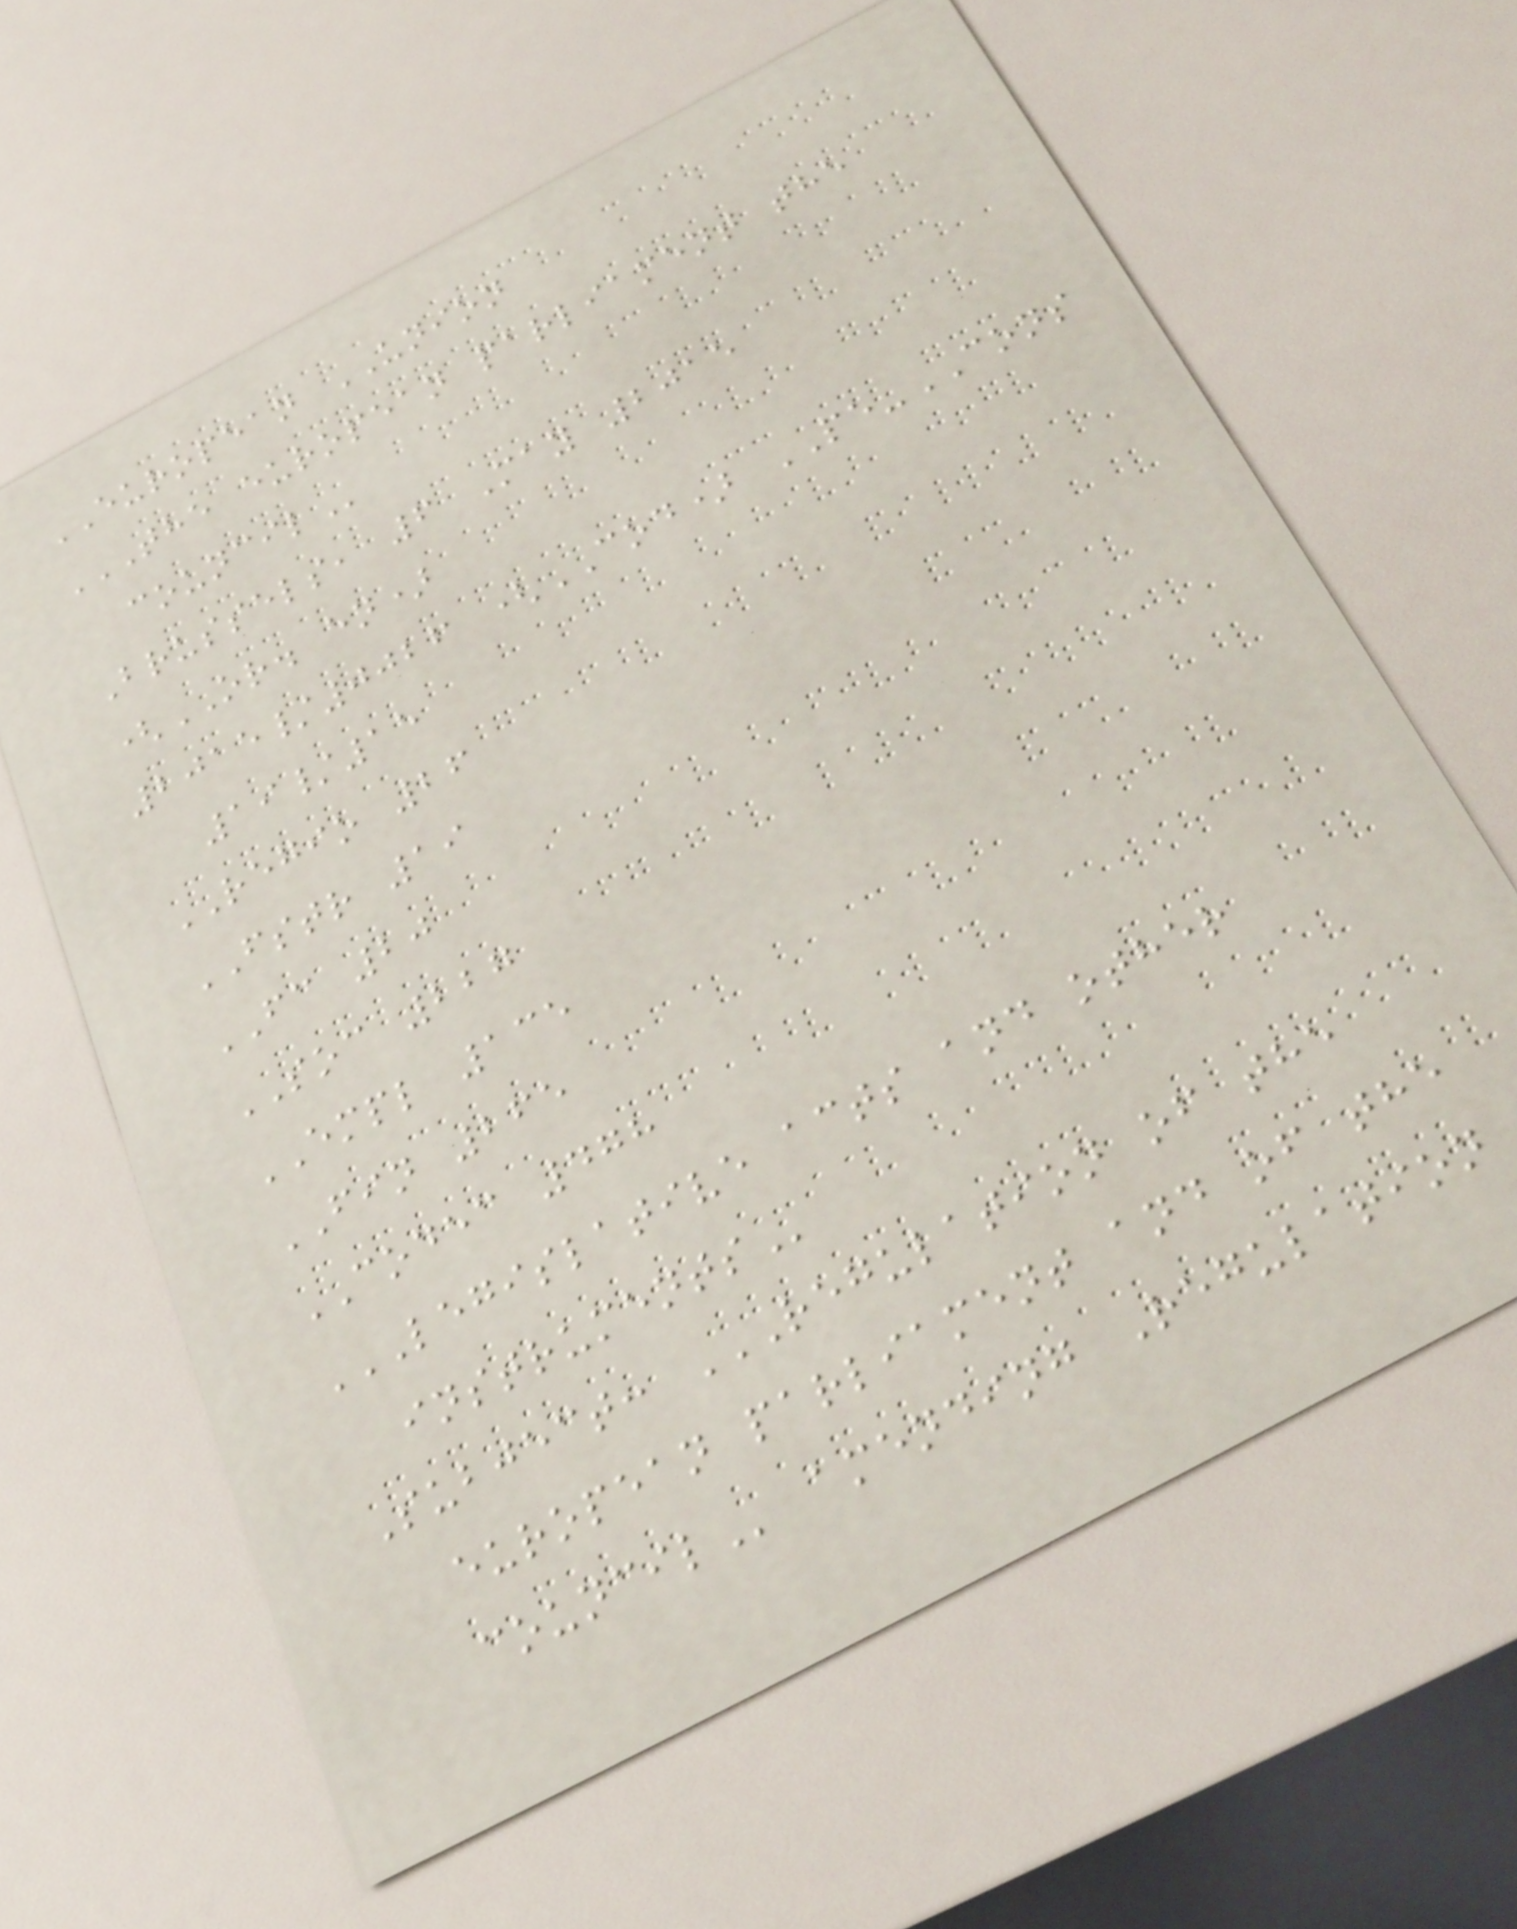EUROPEAN UNION
THE EUROPEAN PARLIAMENT THE
COUNCIL
Brussels, 6 May 2015
(OR. en)
2015/0026 (COD) PE-CONS
19/15
REGIO 26
FSTR 19
FC 20
SOC 227
EMPL 135
FIN 265
CODEC 478
LEGISLATIVE ACTS AND OTHER
INSTRUMENTS
Subject: REGULATION OF THE
EUROPEAN PARLIAMENT AND OF THE
COUNCIL amending Regulation
